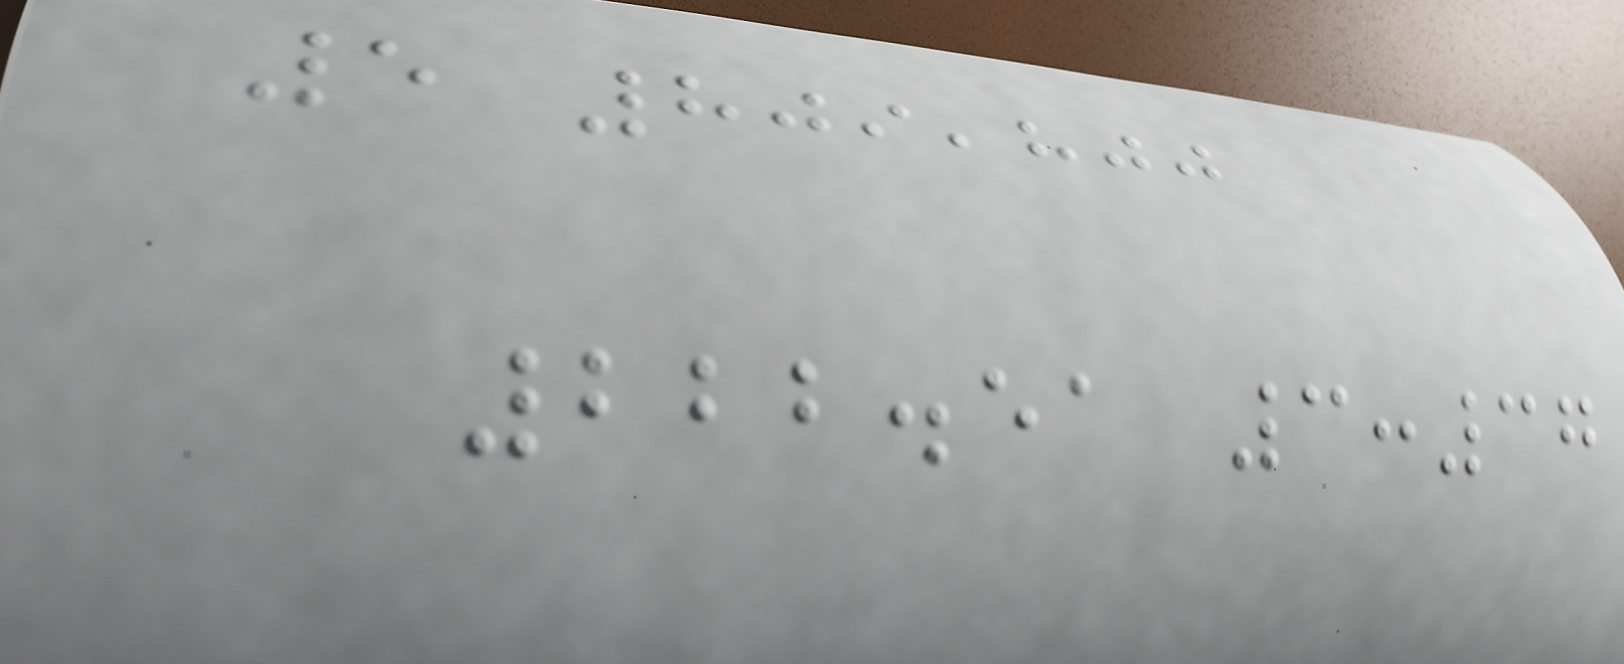5 809,800
222.51 3:37
